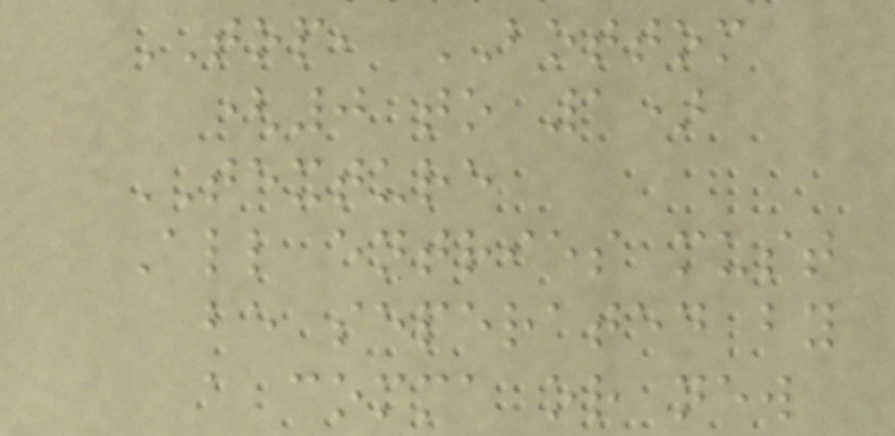TOP, BOTTOM
(0 to 1)
TEXTURE
All entries must
be seperated by
a comma or new
